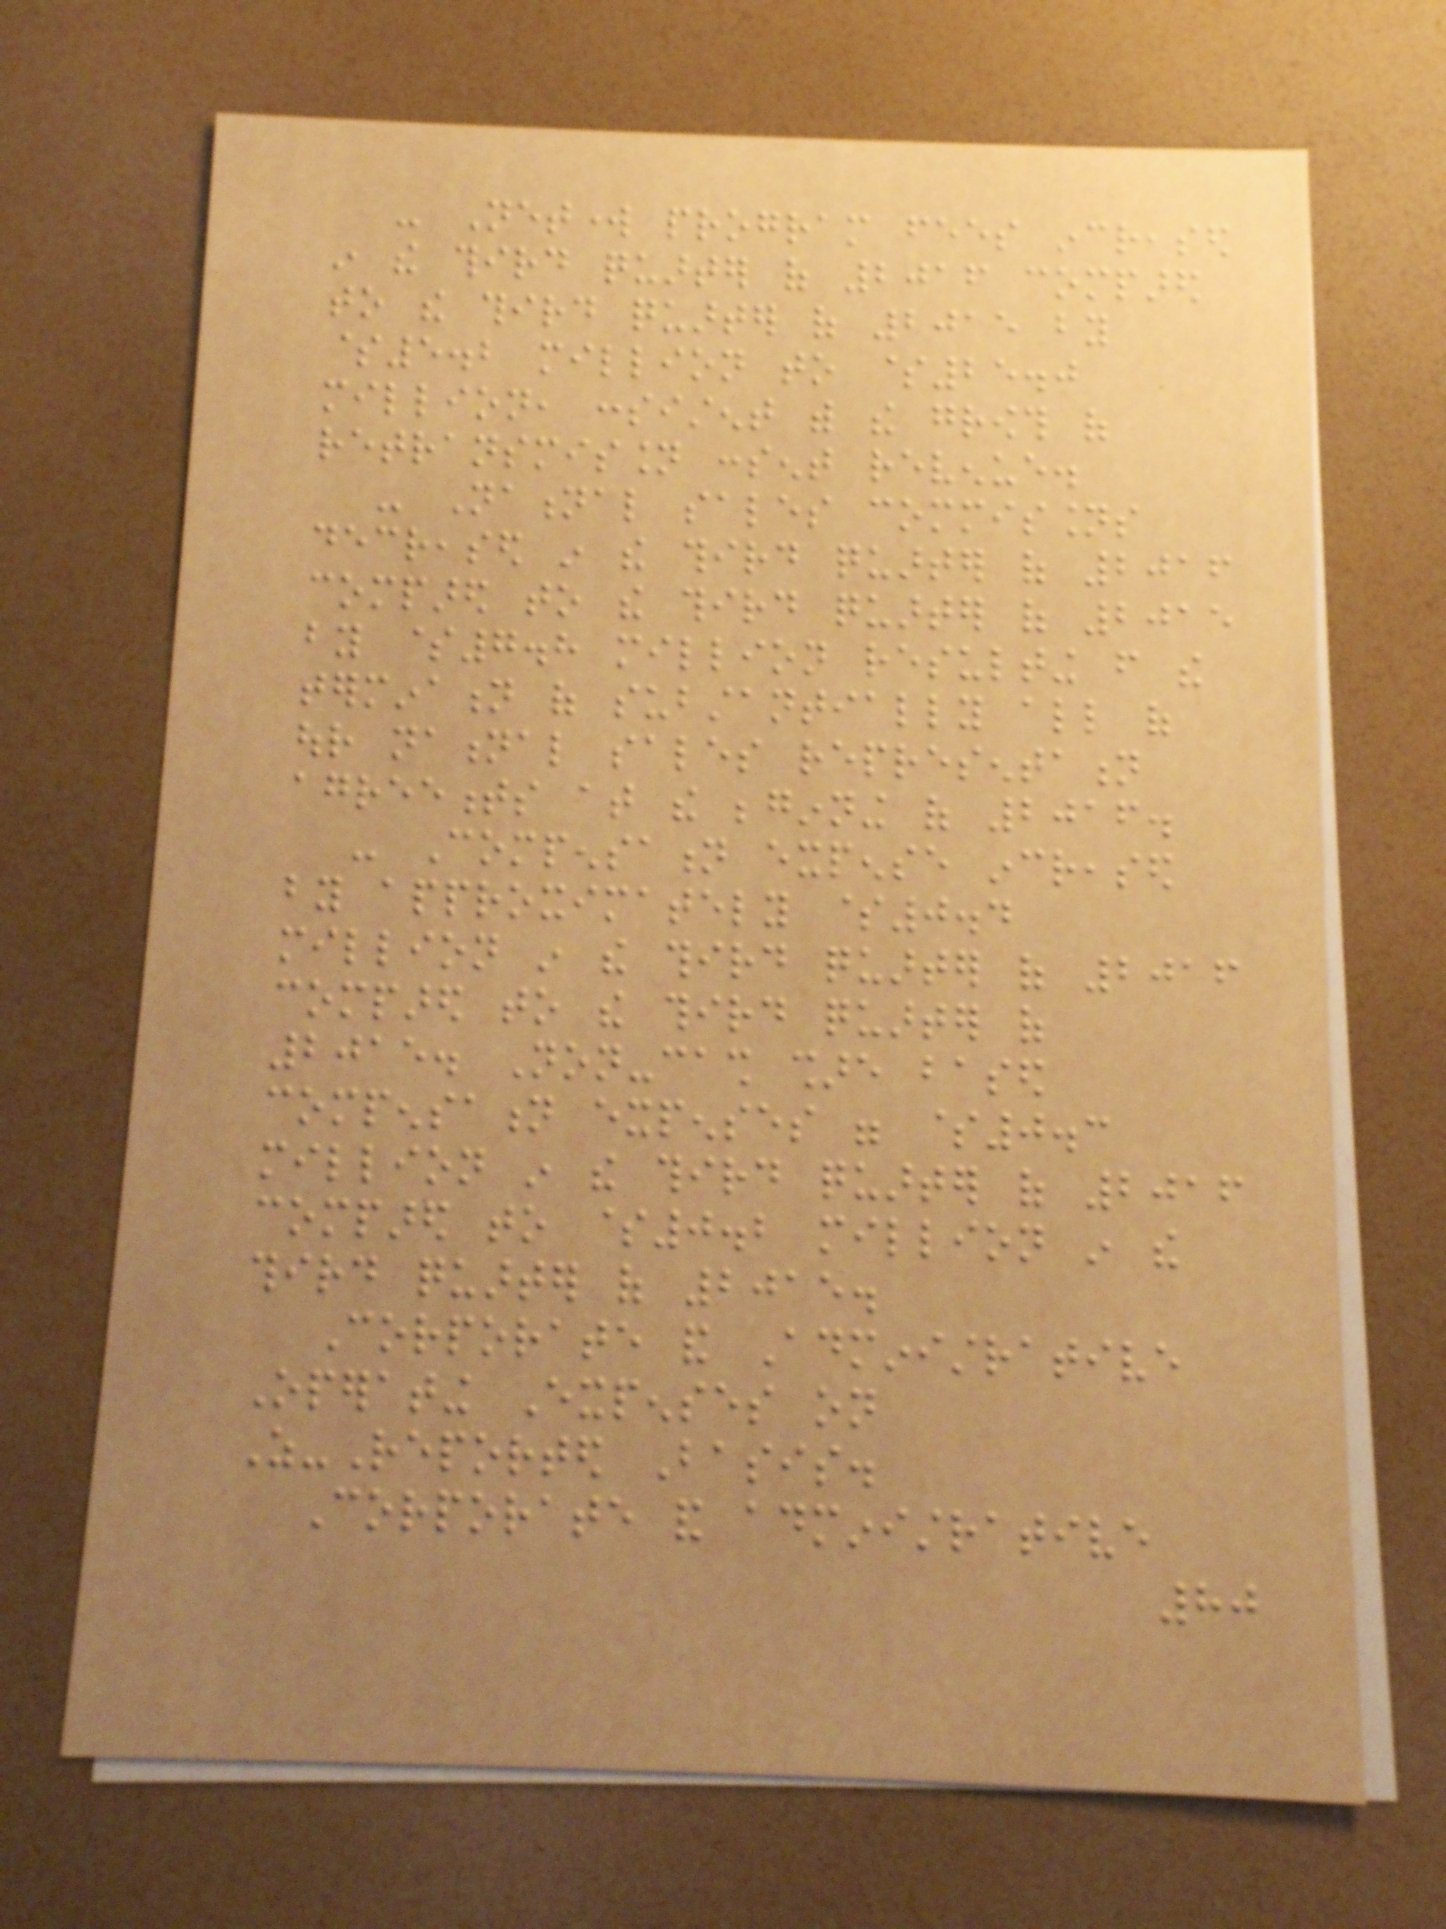- Network program fees increased
in the third quarter of 2016 compared
to the third quarter of 2015 by
$5.2 million to $25.0
million, consistent with the growth of
retransmission consent revenue.
- National sales commissions
decreased in the third quarter of 2016
compared to the third quarter of 2015
by $7.8 million resulting from the
termination of substantially all of
our national sales representation
agreements at the beginning of 2016.
- Compensation expense increased
by approximately $0.4
million in the third quarter of 2016
compared to the third quarter of
2015. Non-cash share based
compensation expenses were $0.3
million in the third quarter of 2016
compared to $0.2 million in the
third quarter of 2015.
Corporate and Administrative
Operating Expenses on
As-Reported Basis.
Corporate and administrative
80
